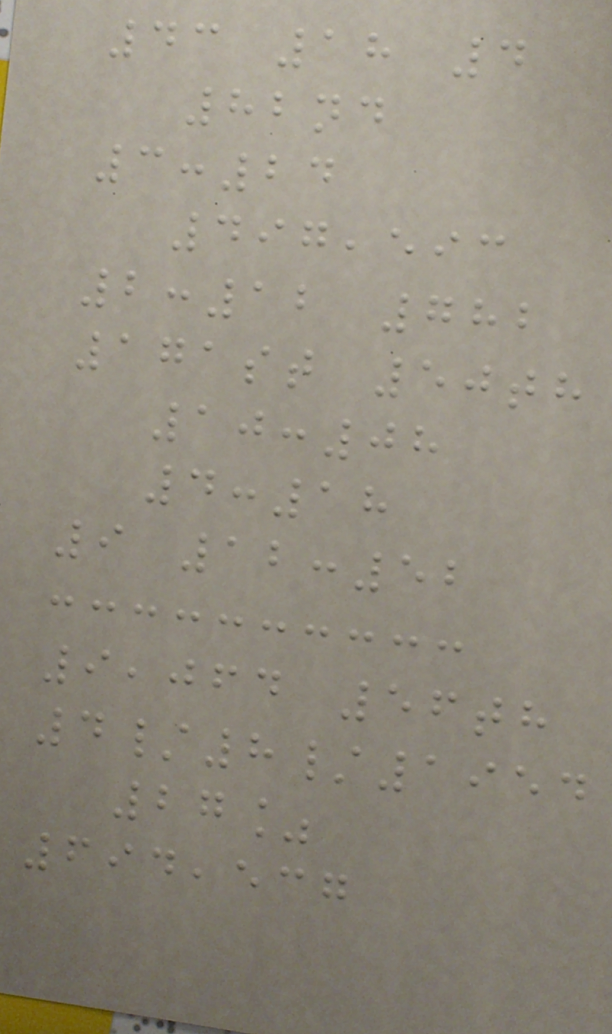43 18 4
82nd
3:24
497,593
2:12 782
171st 50th
10:08
4:18
9 12:52
9,064 56th
4/8/1954
27%
694,537
